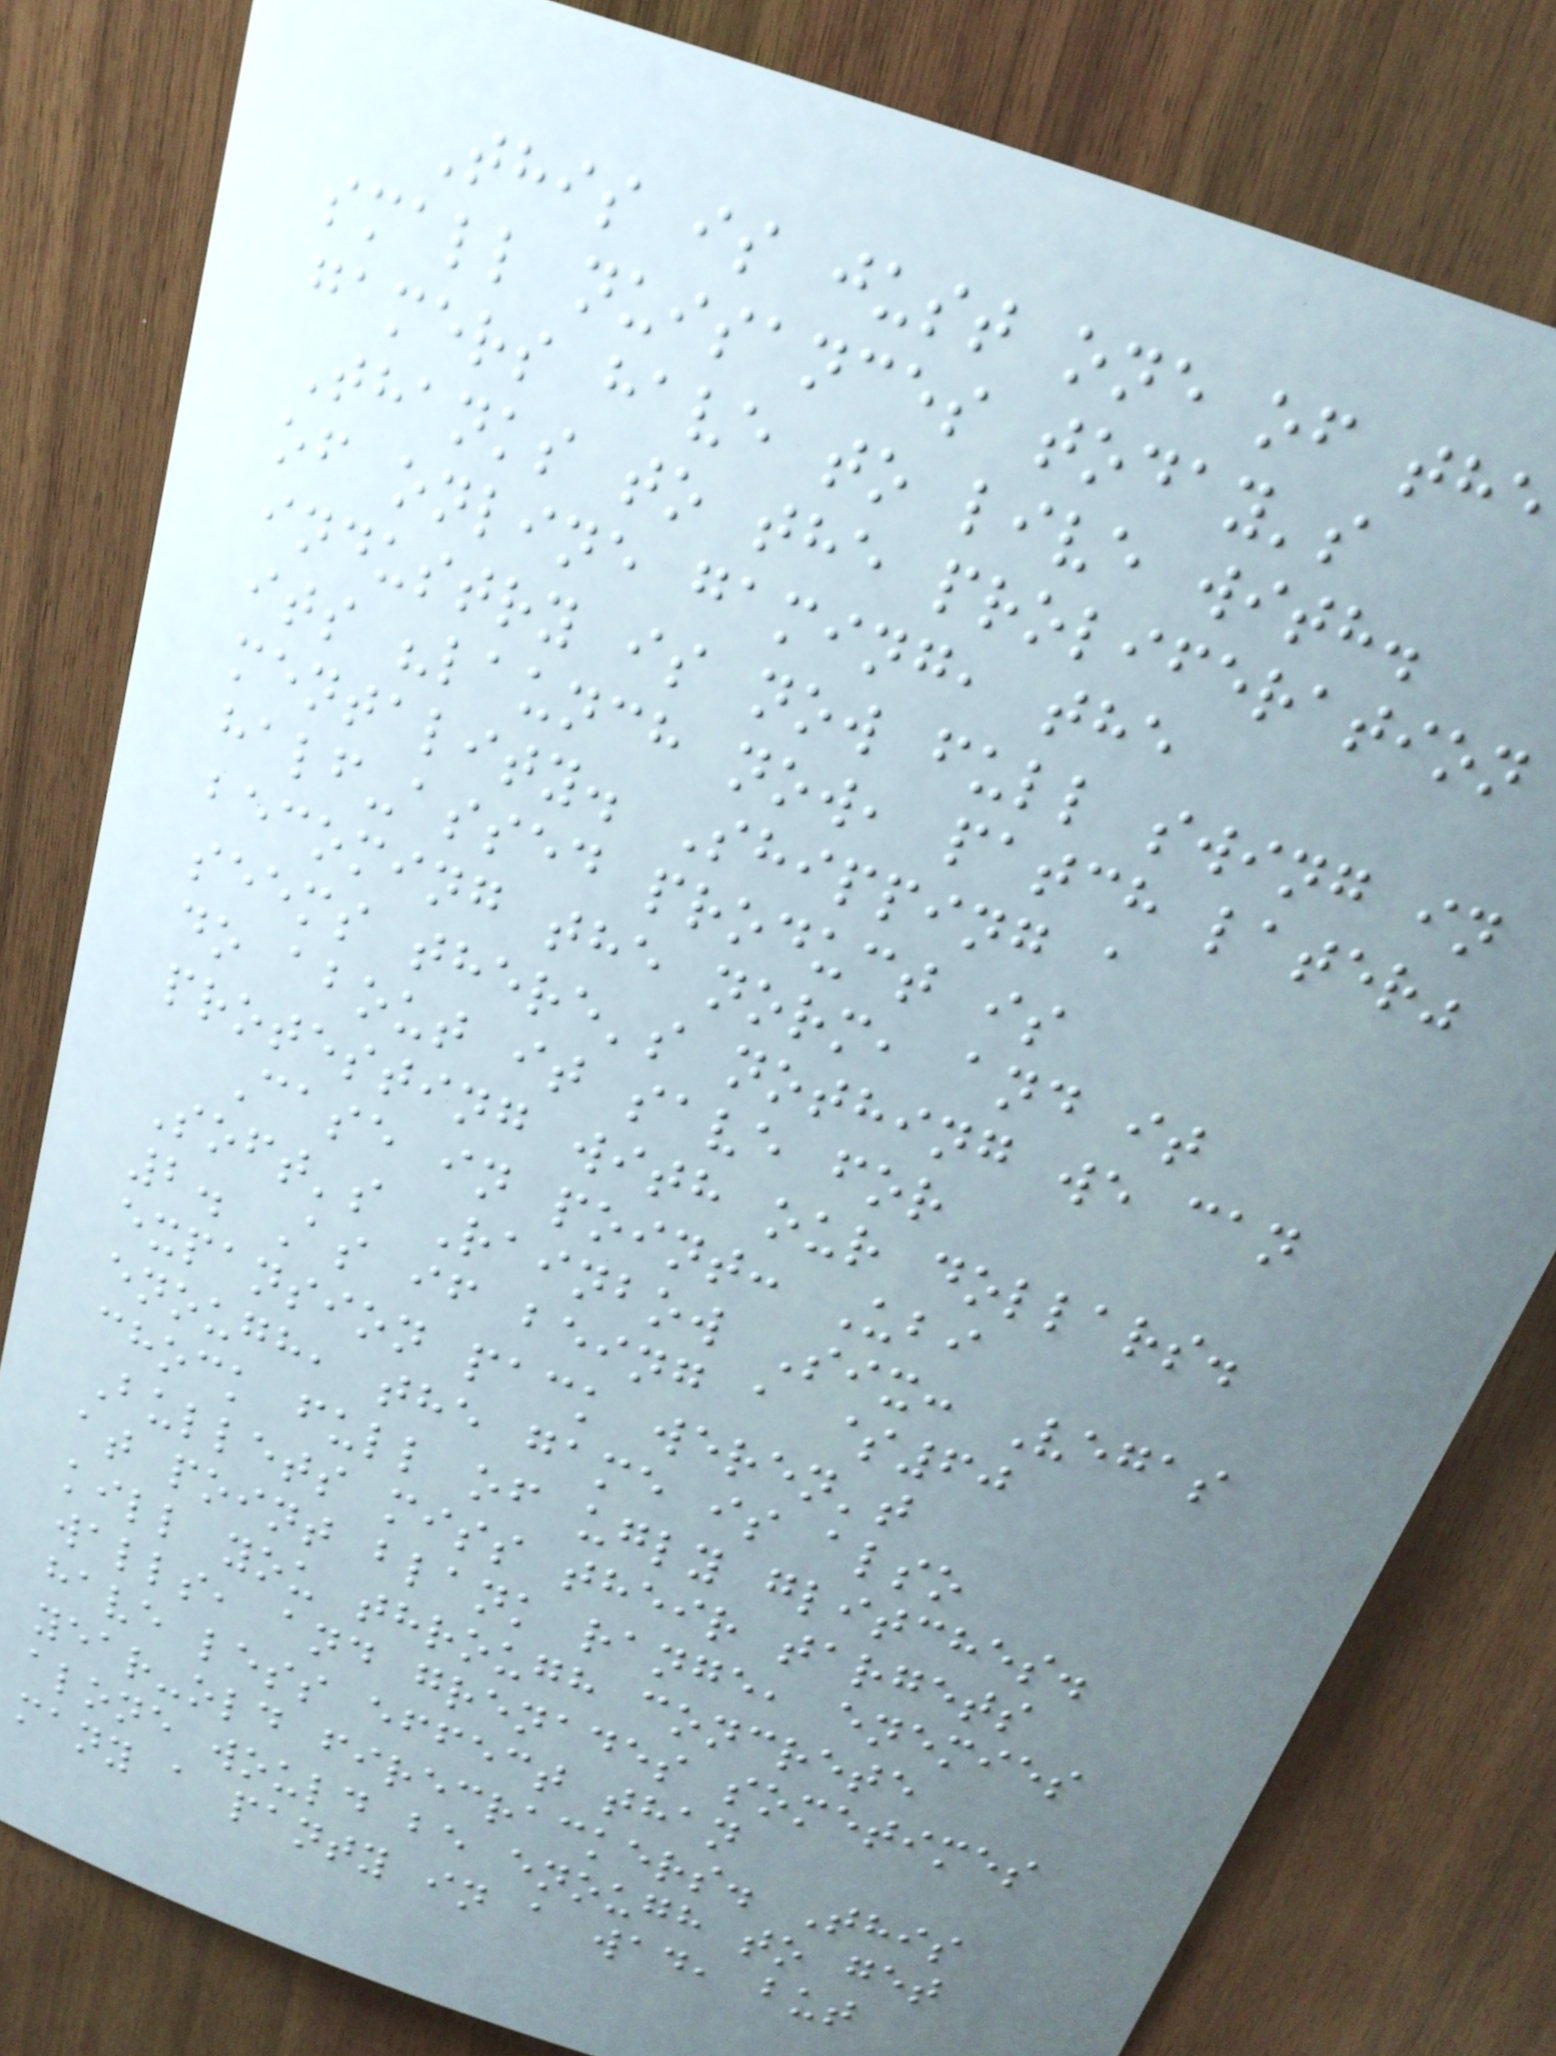This is just one of the
small nuisances today's
gamers have to live with.
Thanks to the proliferation
of online gaming, the
industry is now full swing in
its "launch now, patch later"
mentality. Shipping a
half-assed product is
becoming the norm, and it
seems there's nothing we can
do about it save for
protesting with our dollars.
Case in point: Ubi
Soft's Rainbow Six: Vegas
2. As if being a $60
expansion pack weren't
enough, the game is also
chock full of ugly glitches.
Bullets miss their targets
at point blank range, enemies
kill you through concrete
walls, and grenades sometimes
have less effect than
year-old firecrackers. This
alone would be enough to get
many a panty in a wad, but
